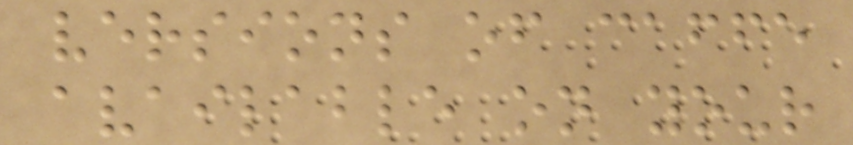versions of caffe
available on your
